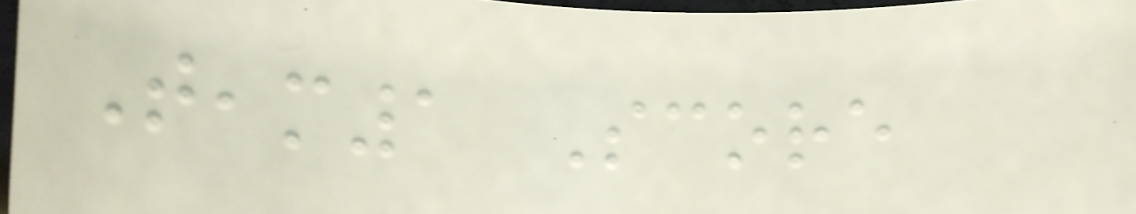Team1 Score
